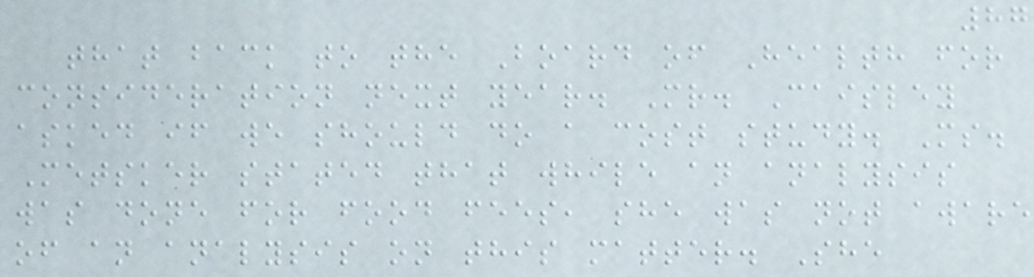87
that back to the Board of Health for
consideration next year. Mr. Caisley
asked if we should do a cost study. Ms.
Metsker stated that while an analysis
was done for food fees, she was not aware
of an analysis on this matter. She
